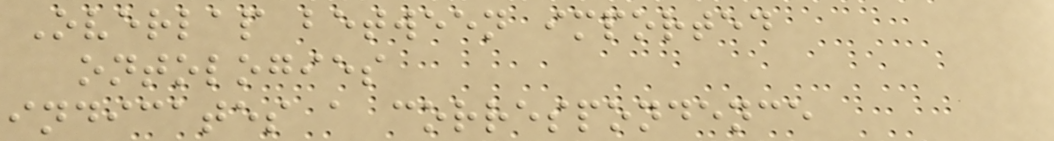Overlap between imported
ontologies
indicates a correspondence
